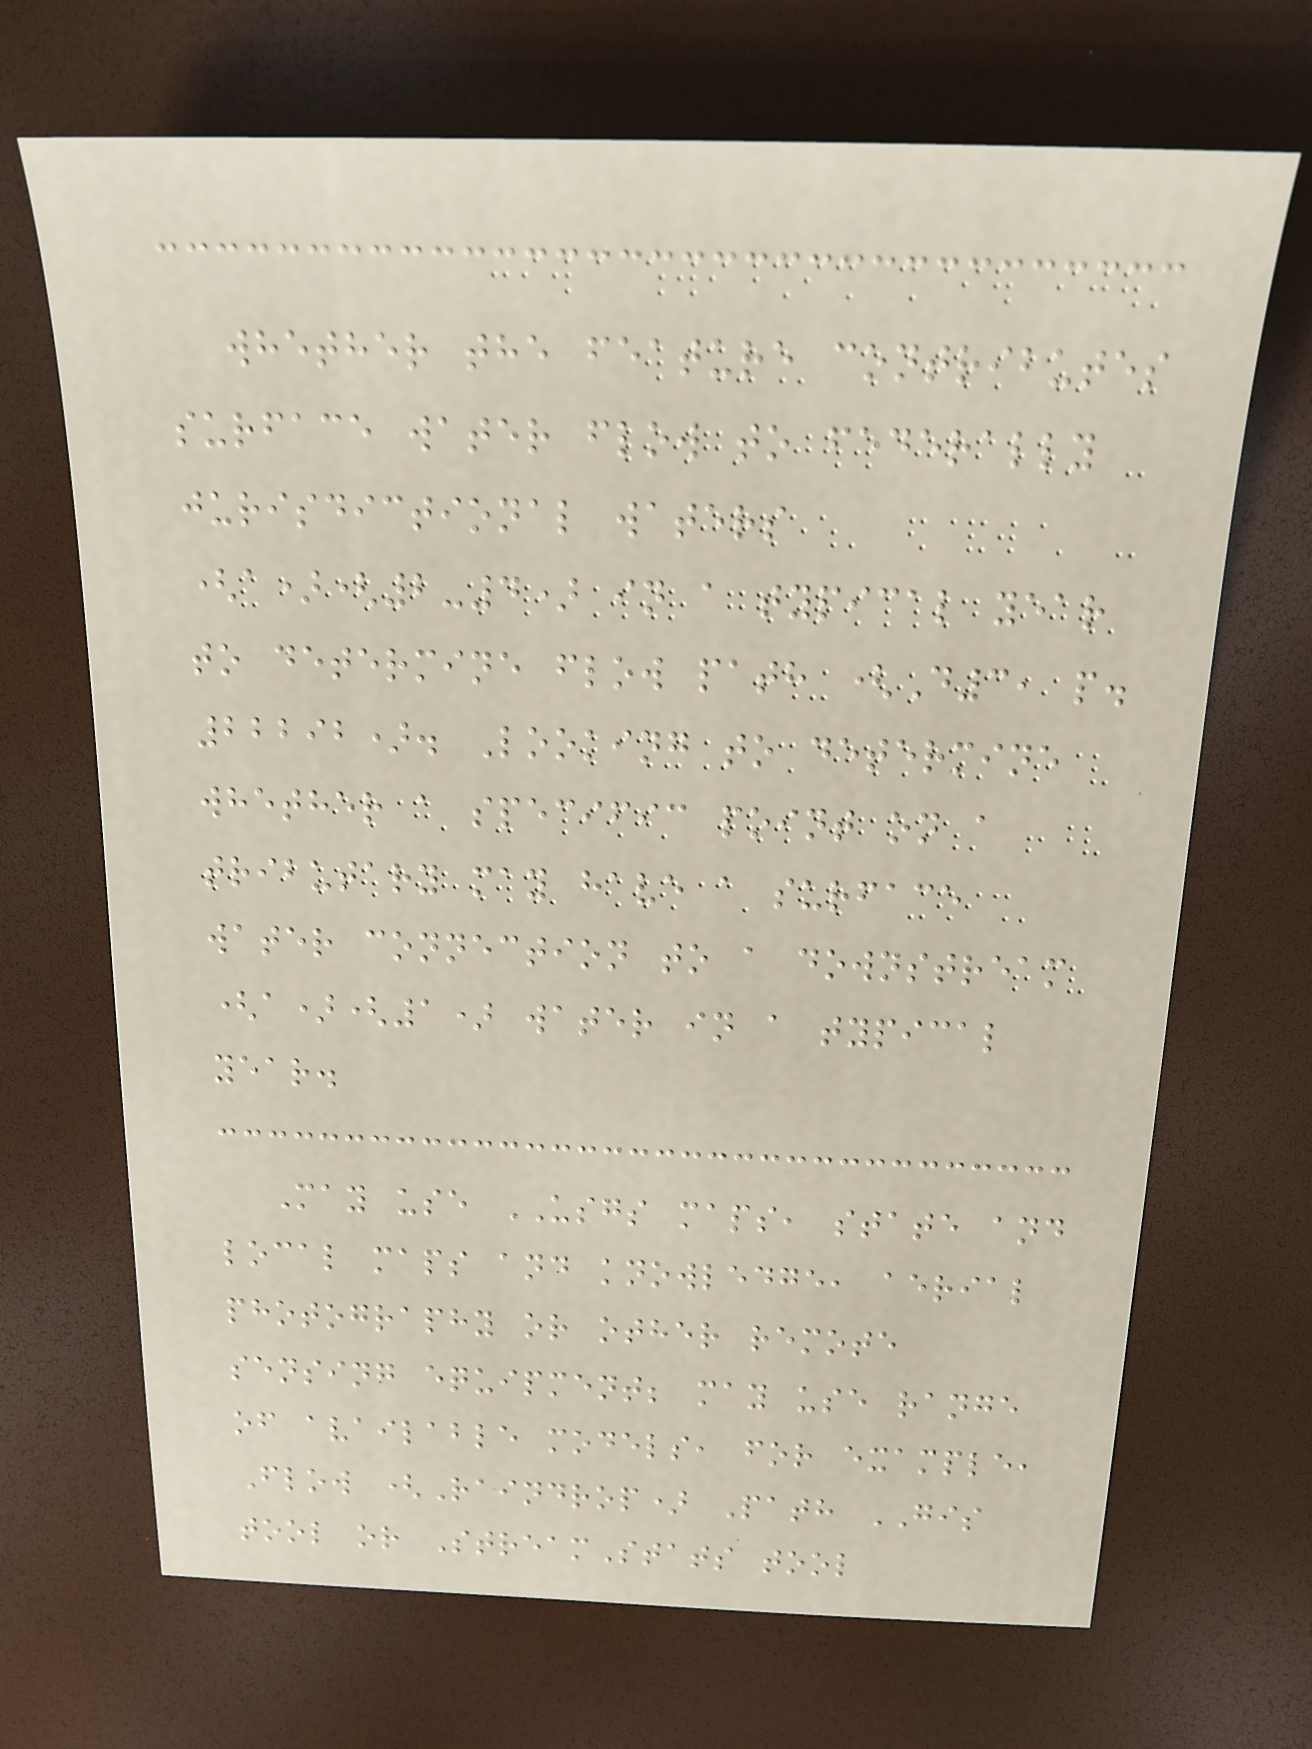whether the feature contributes
surface water flow to federally
jurisdictional waters
(a)(2-4) in a typical year
to determine flow path (D3, p.
22292). Looking to determine
whether a specific point on a
tributary may have a surface
water connection to a downstream
(a)(1) water in a typical
year.
May use USGS maps, state and
local maps and knowledge, aerial
photography or other remote
sensing equipment; may use range
of available models, for example,
Flow (Raindrop) Path GIS
tool or StreamStats tool
